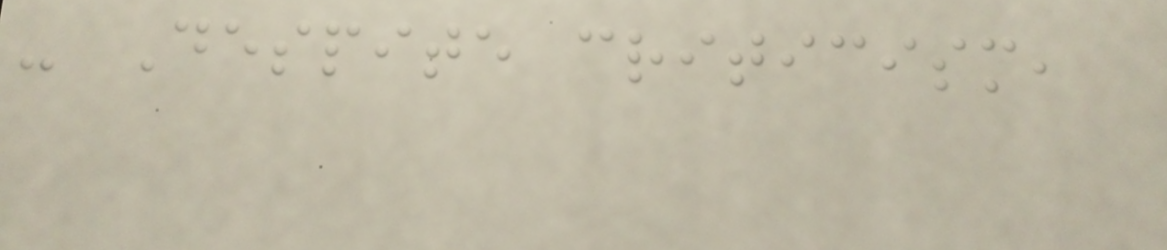- Despite criticism,
